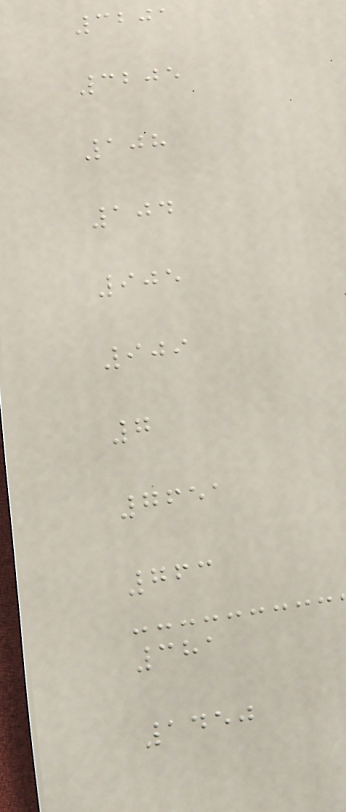3201
3205
108
104
905
909
7
7651
763
381
1450
